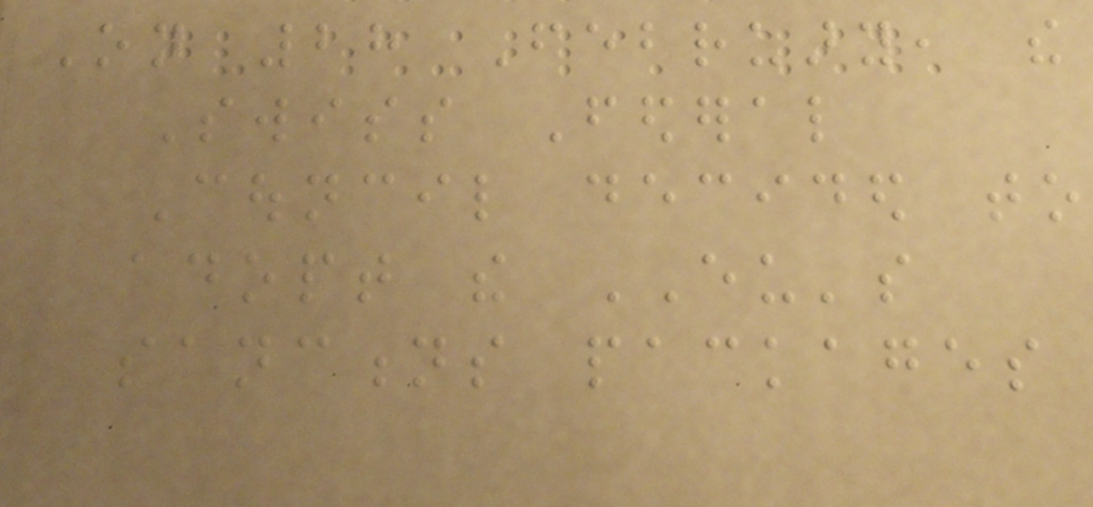On 28 February, the
Swiss Federal
Council decided to
adopt the EU's
sanctions packages
